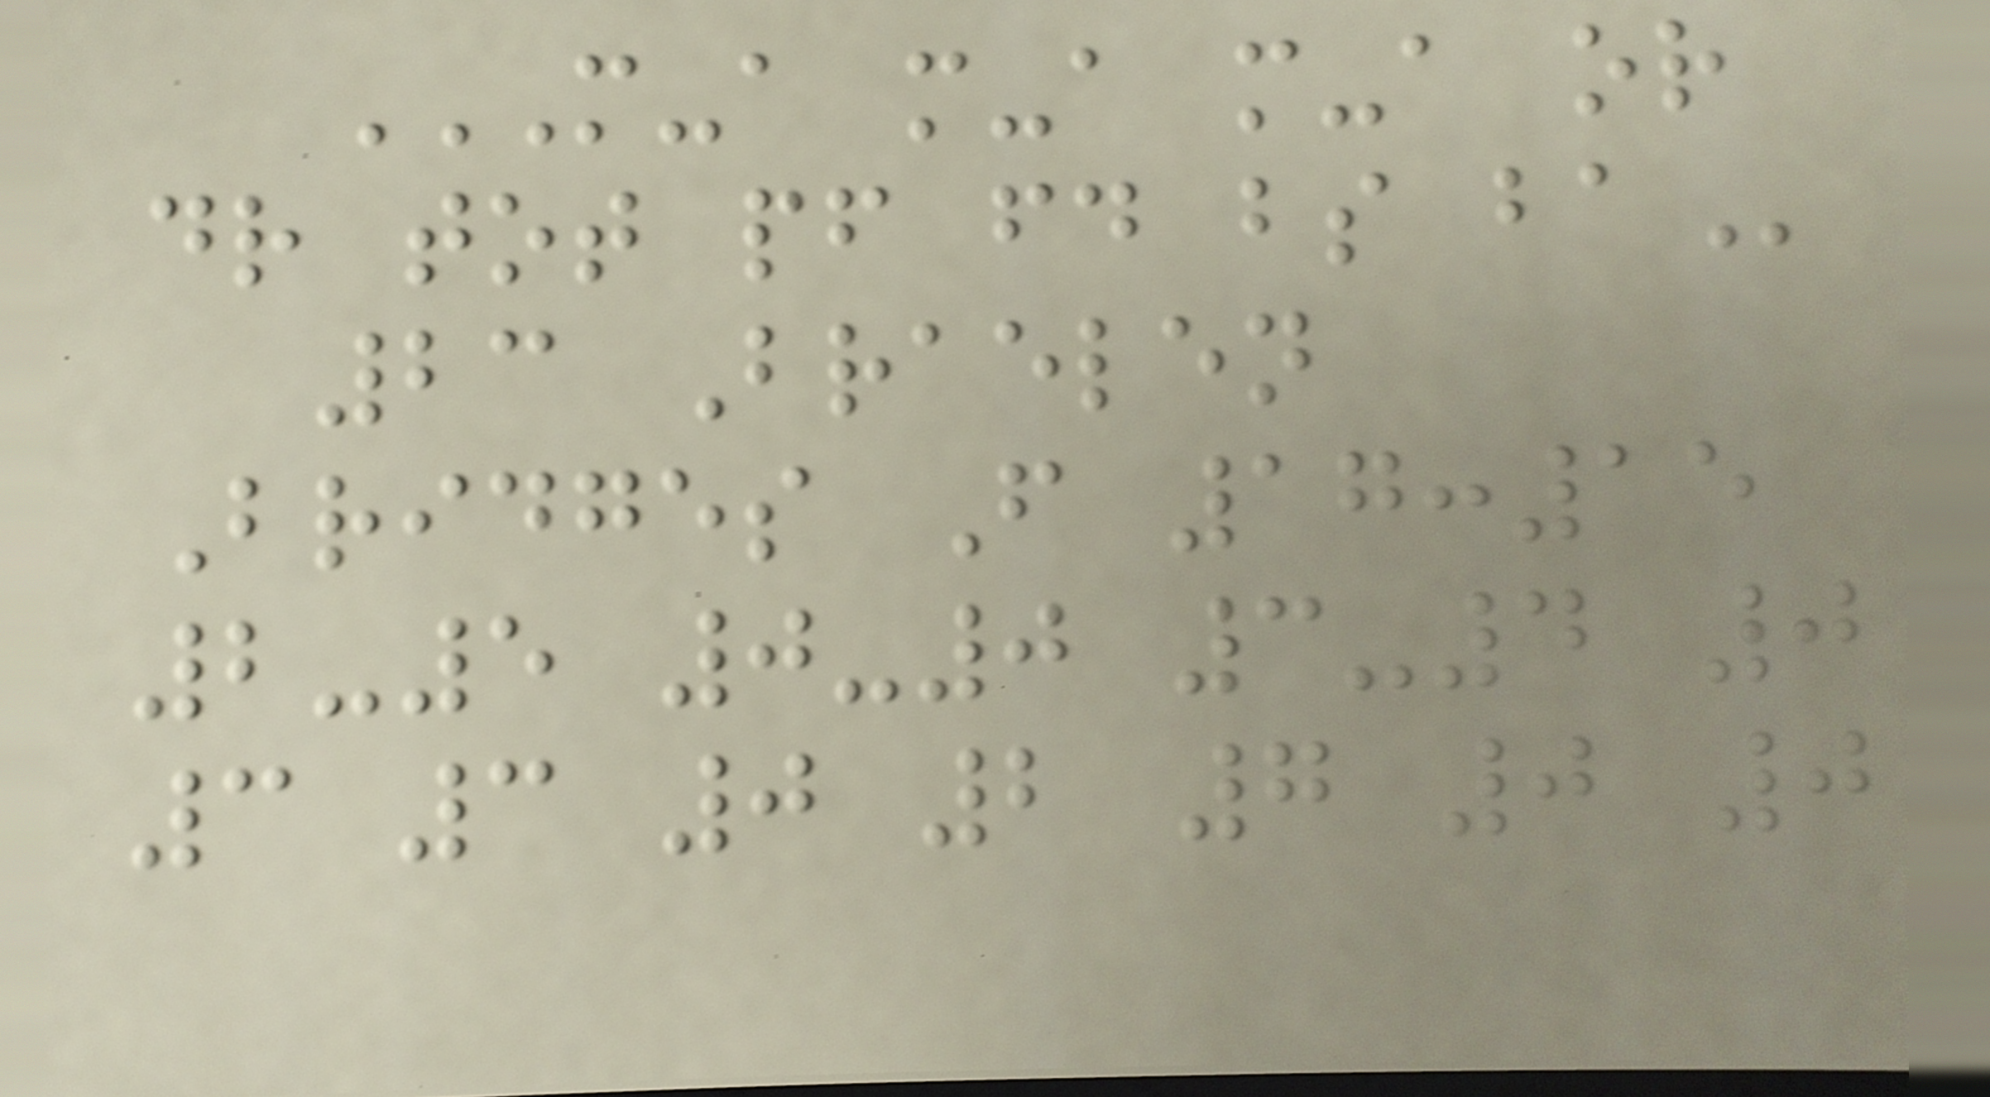M-A M-A M-A OR
DR TOT PF FD BS BA
23 Braelen
Bridges F 17:15
2-5 0-0 3-4 0
3 3 0 2 7 0 0
